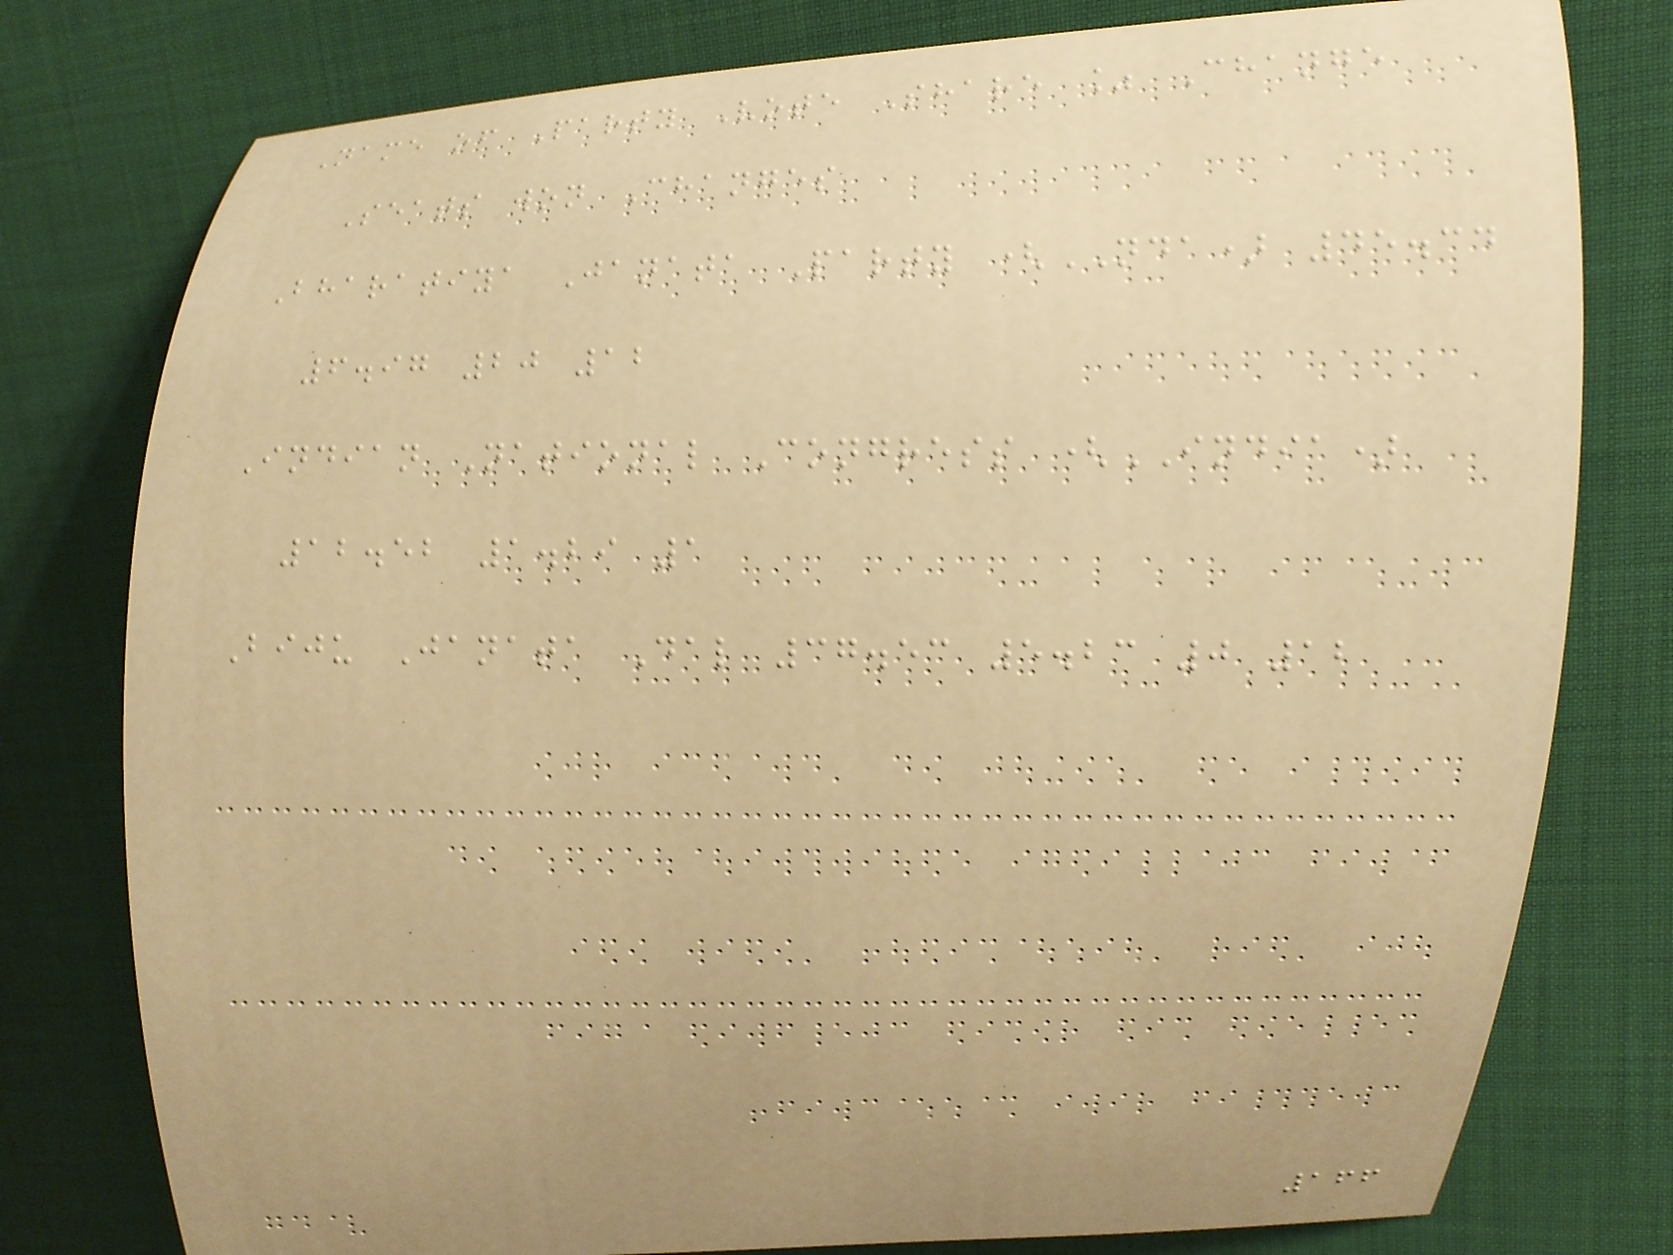Name of Party Vote Share % Change
Seats won Changes
Bharatiya Janata Party (NDA) 45.34
6.97 20 12
Indian National Congress (INDIA)
12.52 1.29 1
Biju Janata Dal 37.53 5.23 0 12
166
